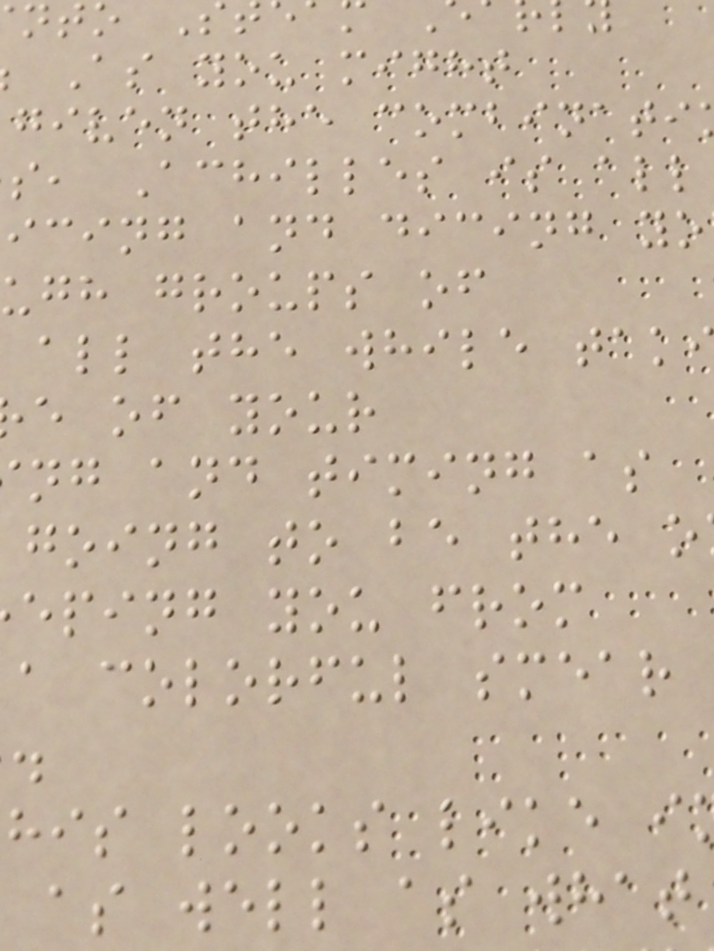As you might
given the combinati
s, Achilles is all
icing and dicing yo
ugh groups of
all the while tak
e of your
ng and timing as
going to be the o
eping you from
a colorful smear
his looks like i
as well as what
